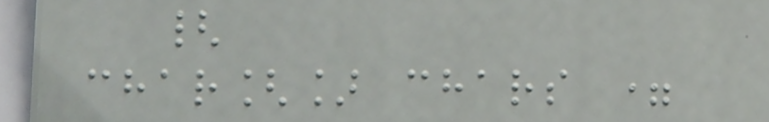{
char[] chars =
